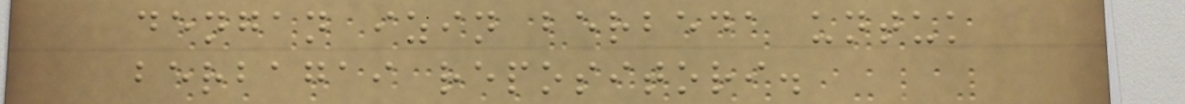dengan izin berbeda untuk
berbagai repositori.
